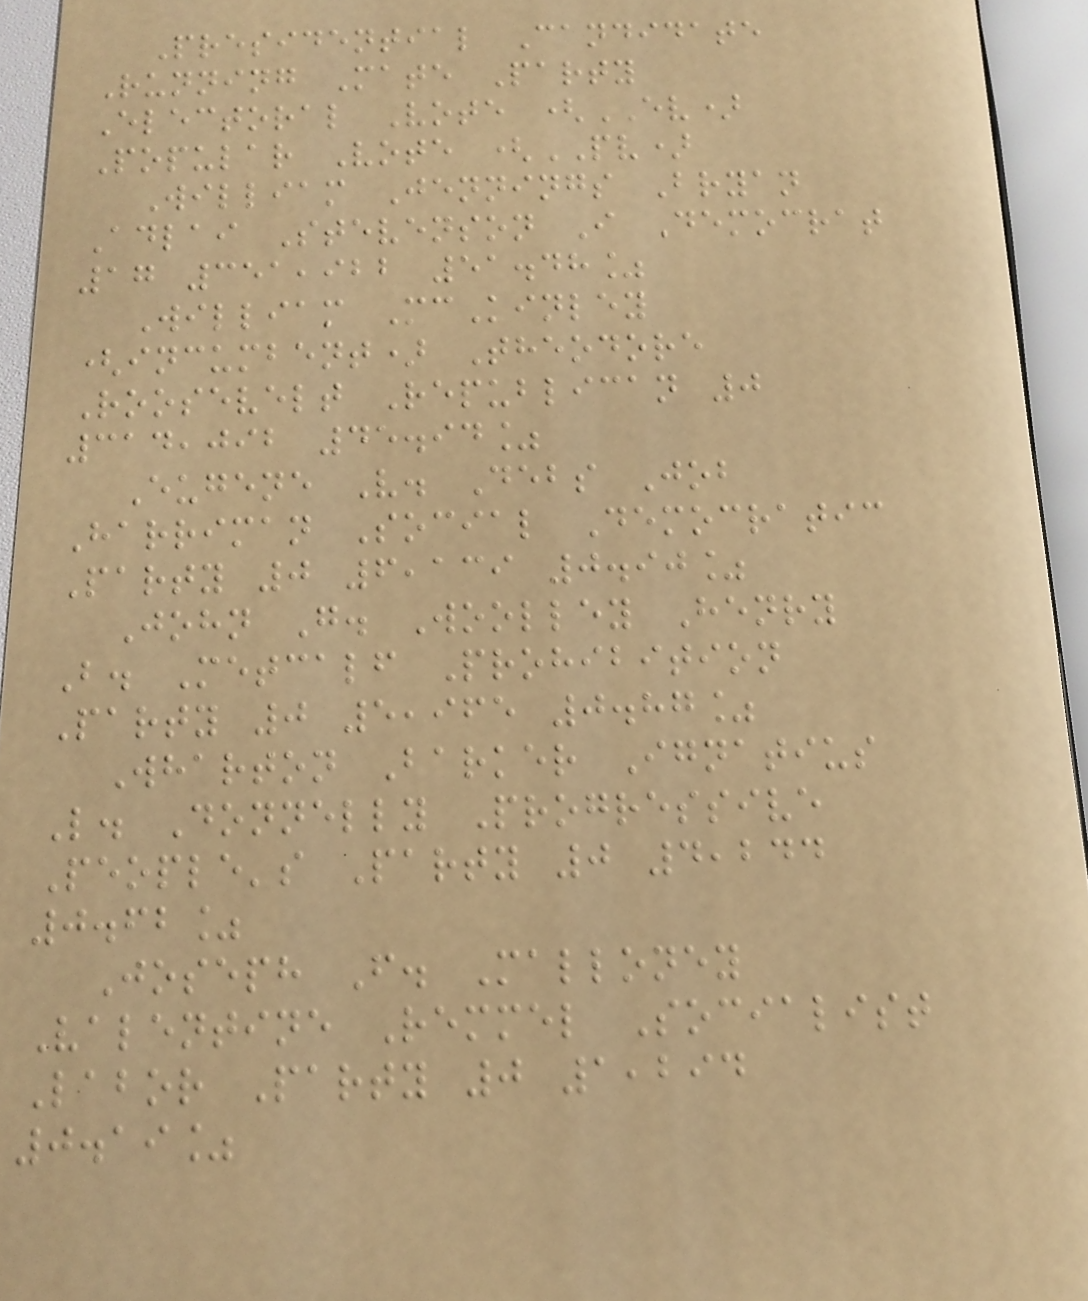Presidential Candidate
Running Mate Party
Electoral Vote (EV)
Popular Vote (PV)
William Jennings Bryan
Adlai Stevenson I Democrat
17 351,922 51.48%
William McKinley
(incumbent) Theodore
Roosevelt Republican 0
314,092 45.94%
Eugene V. Debs Job
Harriman Social Democratic
Party 0 6,139 0.90%
John G. Woolley Henry
B. Metcalf Prohibition
Party 0 5,965 0.87%
Wharton Barker Ignatius
L. Donnelly Progressive
People's Party 0 4,244
0.62%
Joseph F. Malloney
Valentine Remmel Socialist
Labor Party 0 1,294
0.19%
